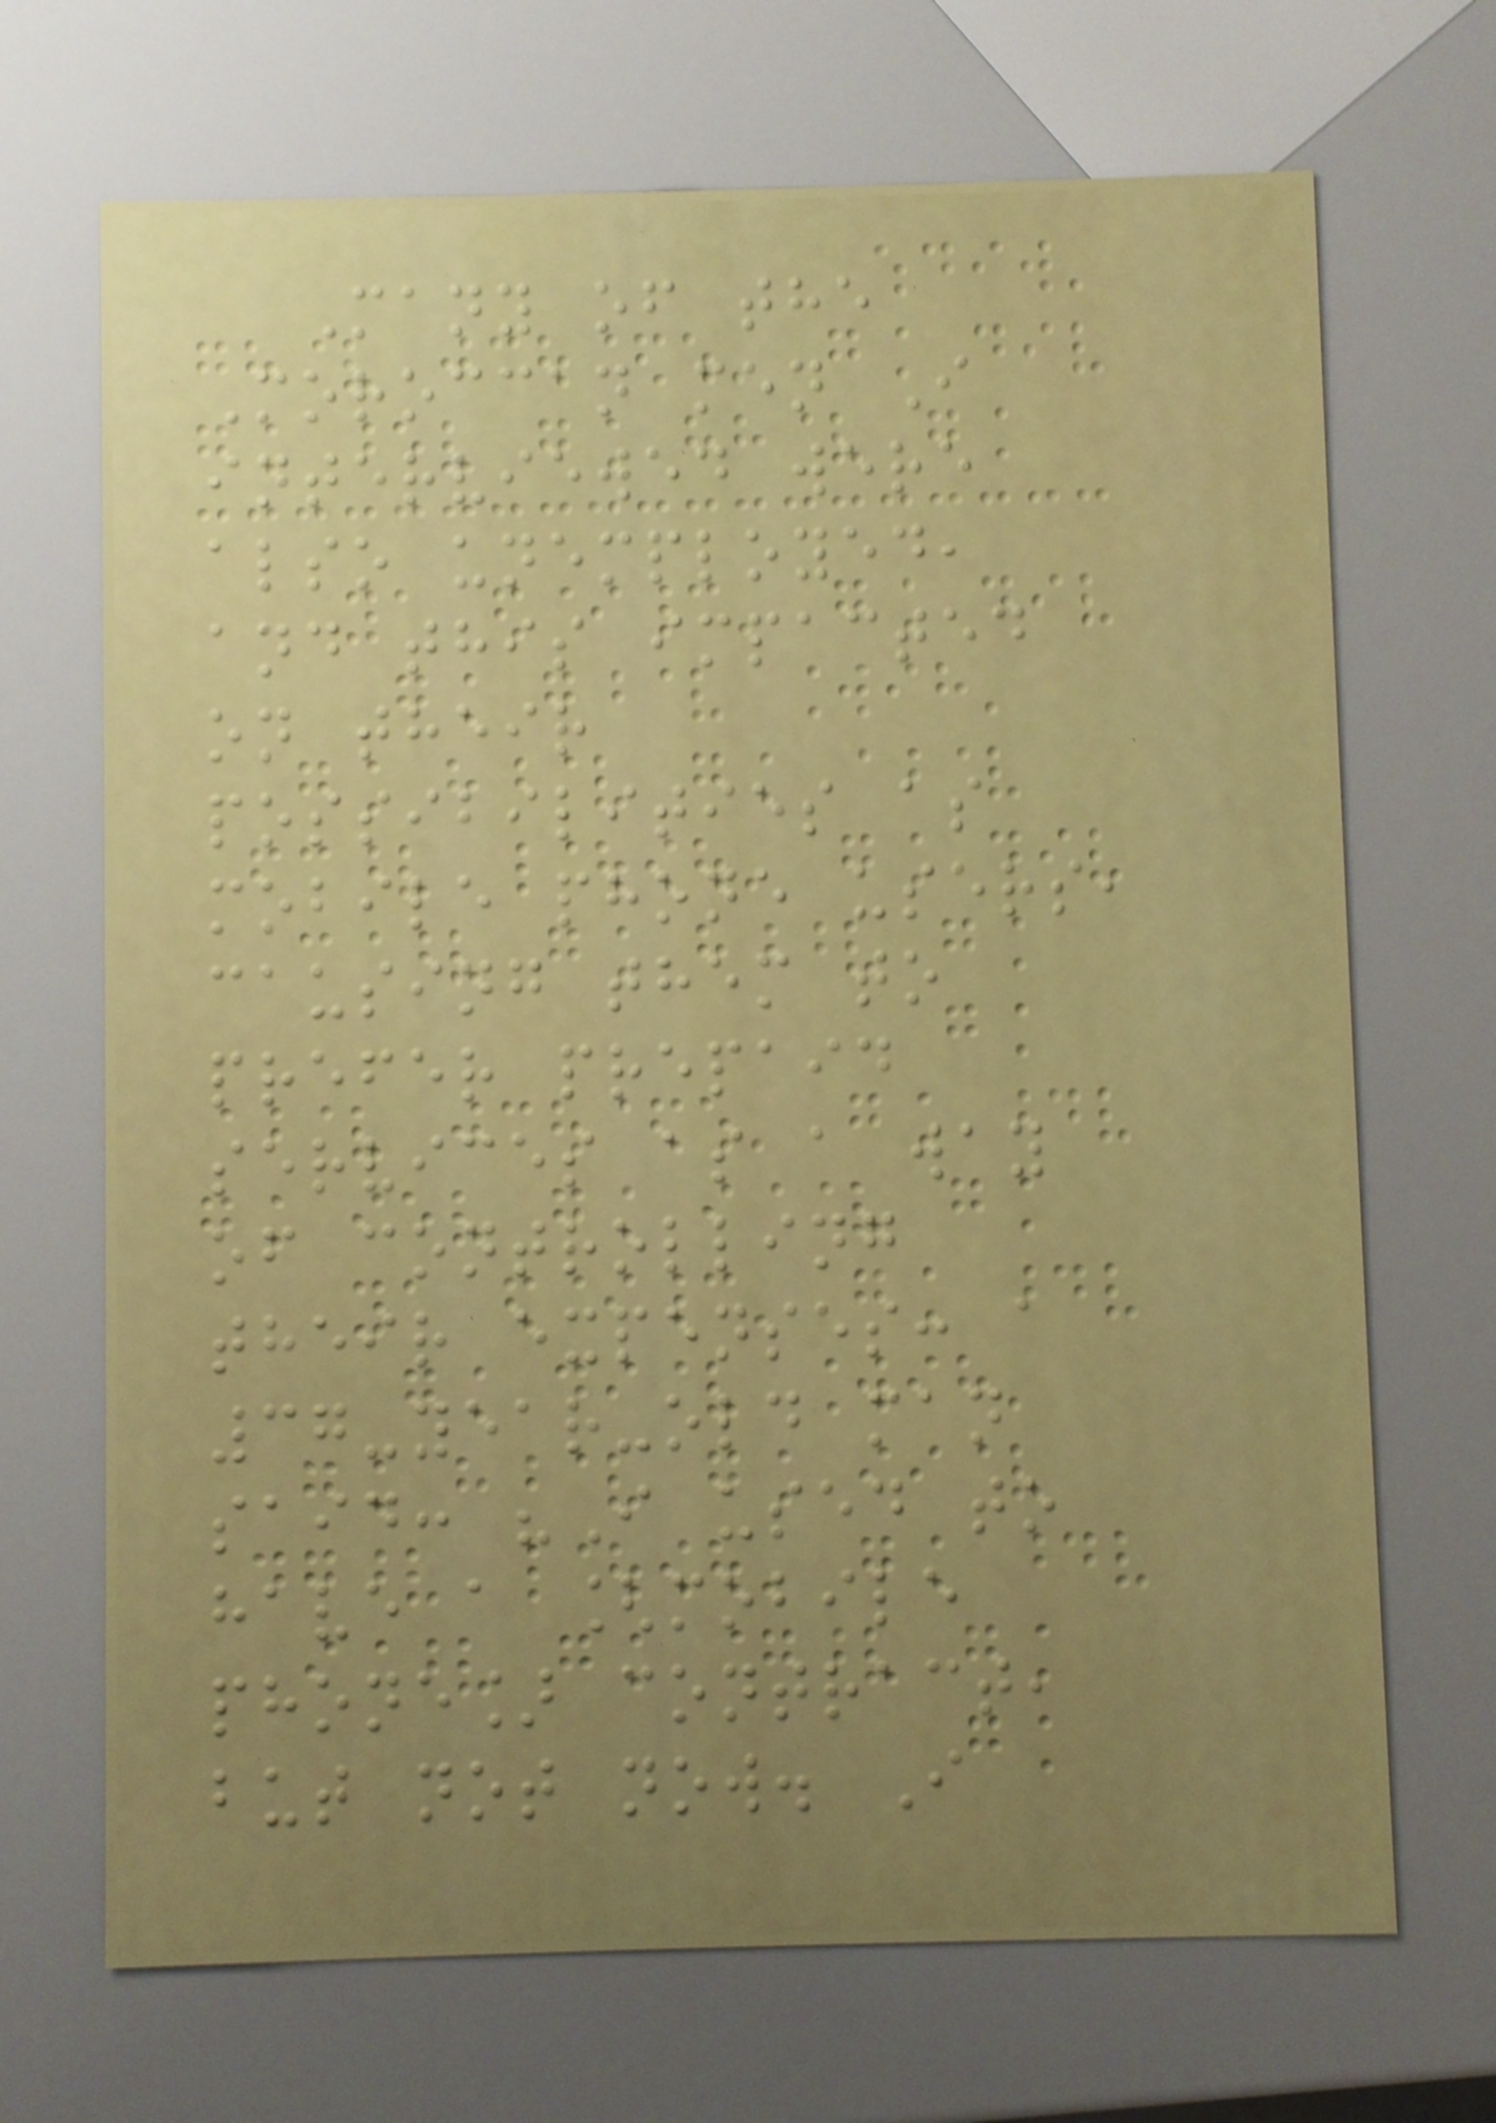Many of the
Moroccan men I
interviewed were
also unemployed,
and this impacted
on their
possibilities as
mobile phone users,
causing them to
prefer prepaid
services as a way
of controlling
their expenses: a
37-year-old man
said: "I used to
have a [mobile
phone] contract,
but not now. I
